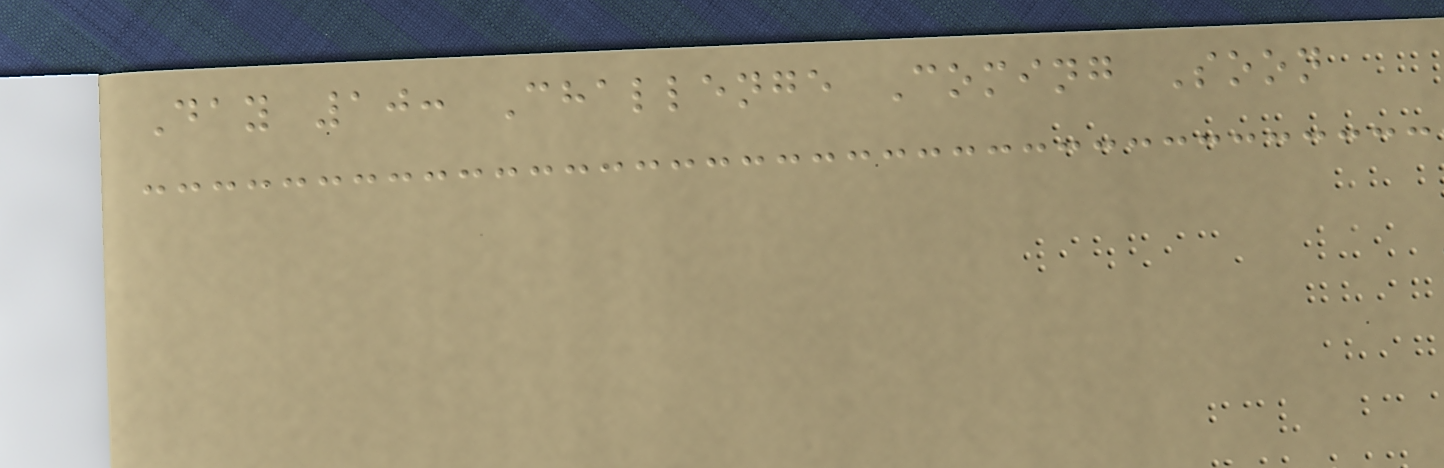Day 10: Challenge Coming Soon
